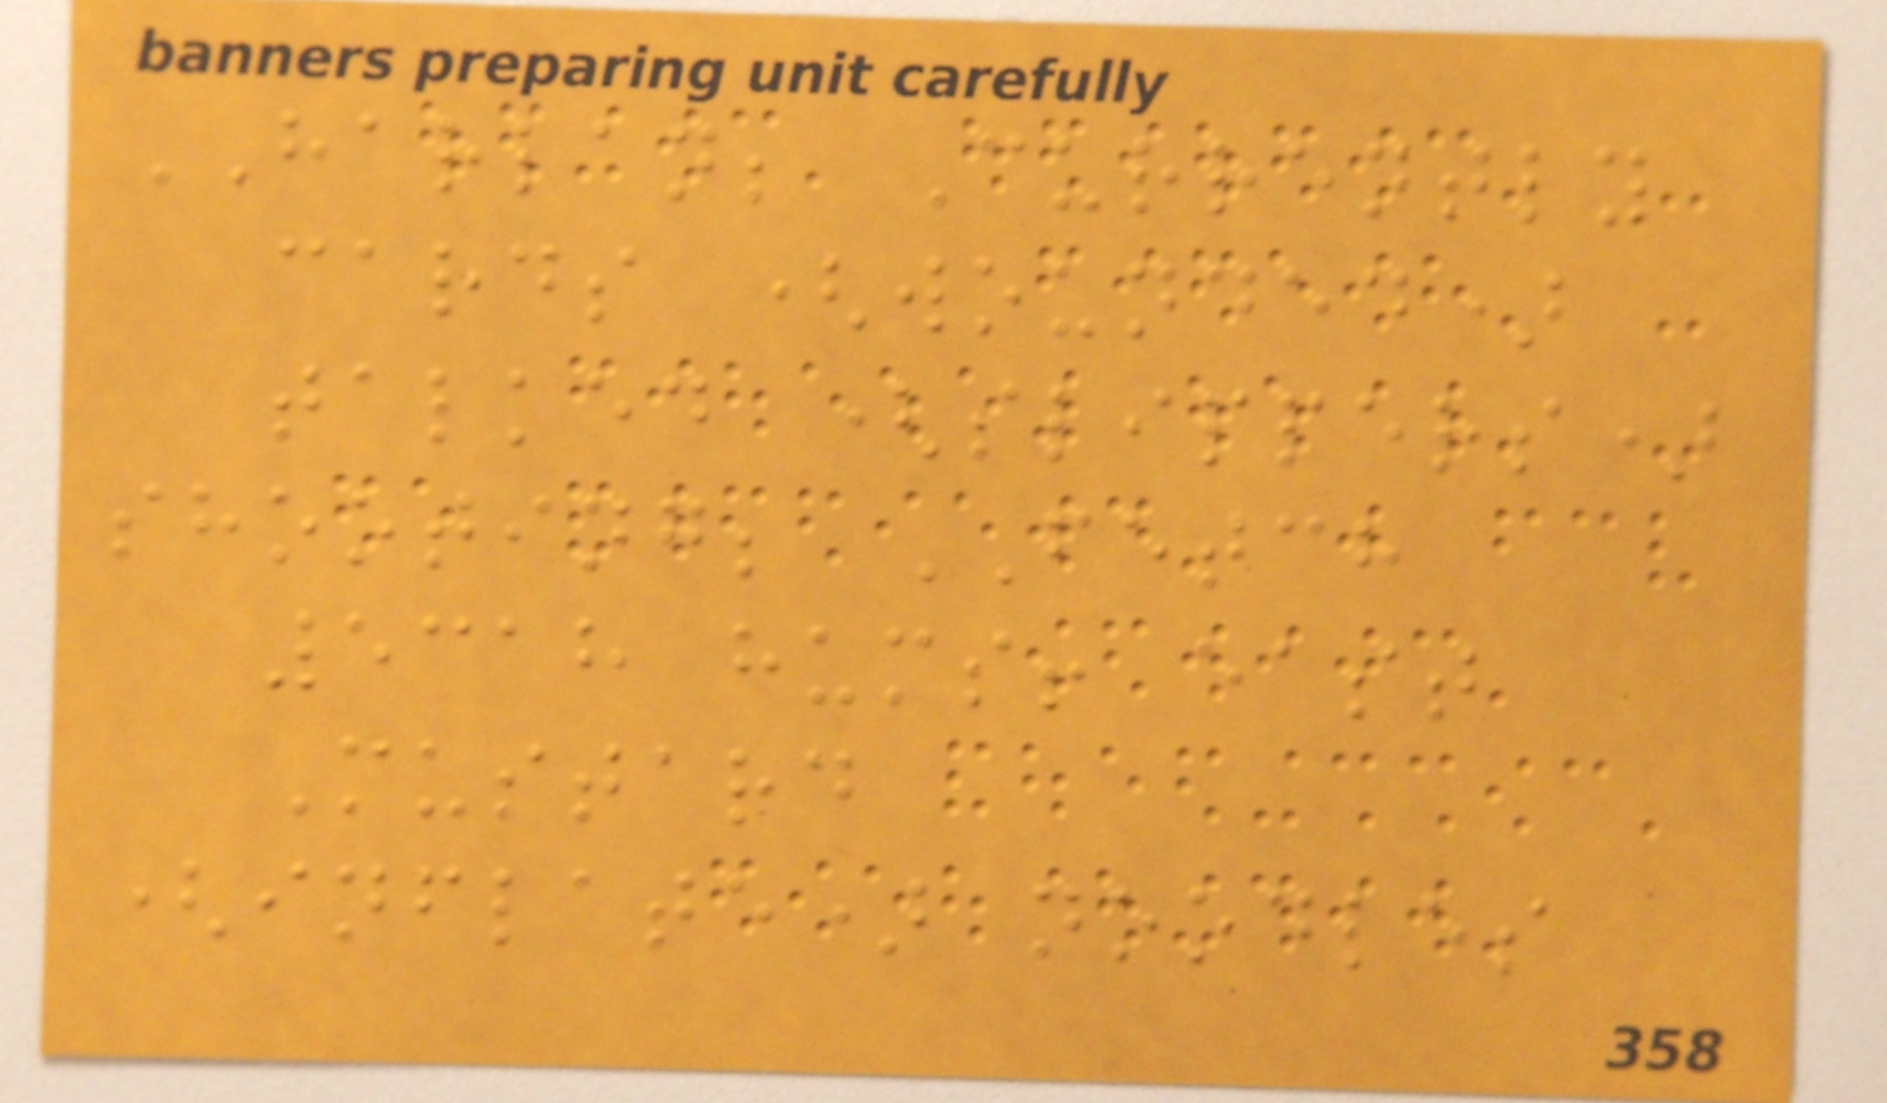HARLAN; Currently
cards (wounded)
talked (slippers)
shooting; FETCH
5318 hums! east
Mustard
(inflate) noodles
